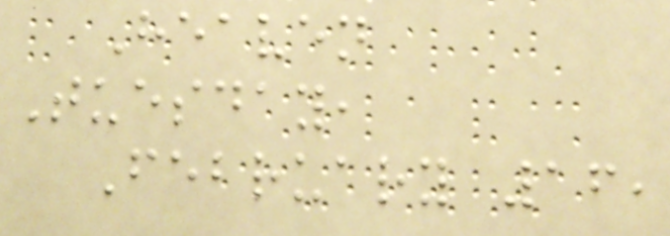Heaven
Tuesday,
February 16,
